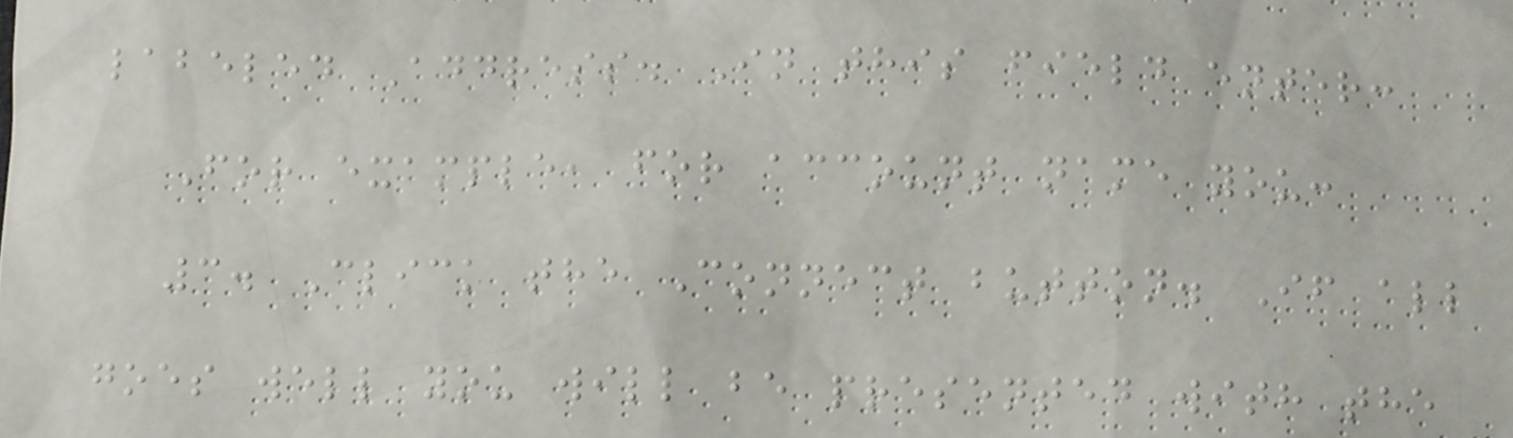labeled Address. In this field enter:
For example, for account name you:
3. Click the Connect button. If all
goes well you will be presented with the
